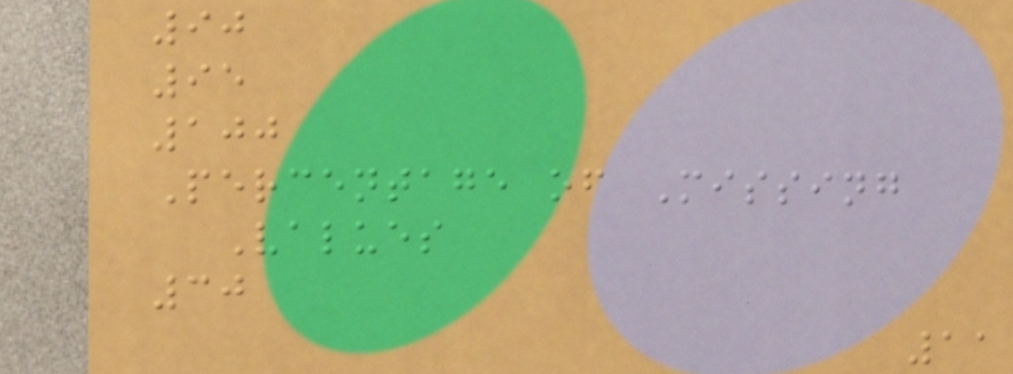90
95
100
Percentage of Missing
Values
30
11
